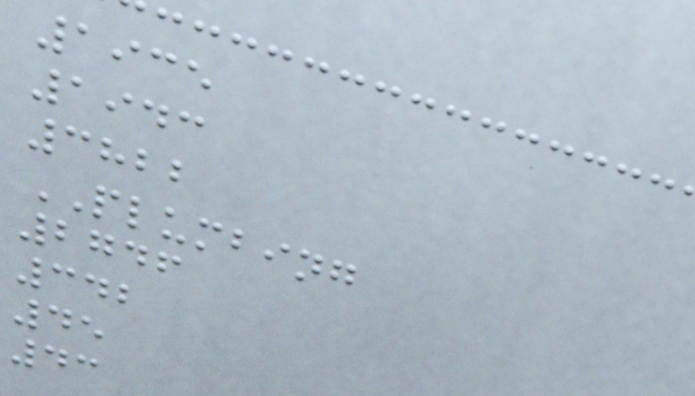1935
1943
3822
PLUMBING
2746
342
45
43
